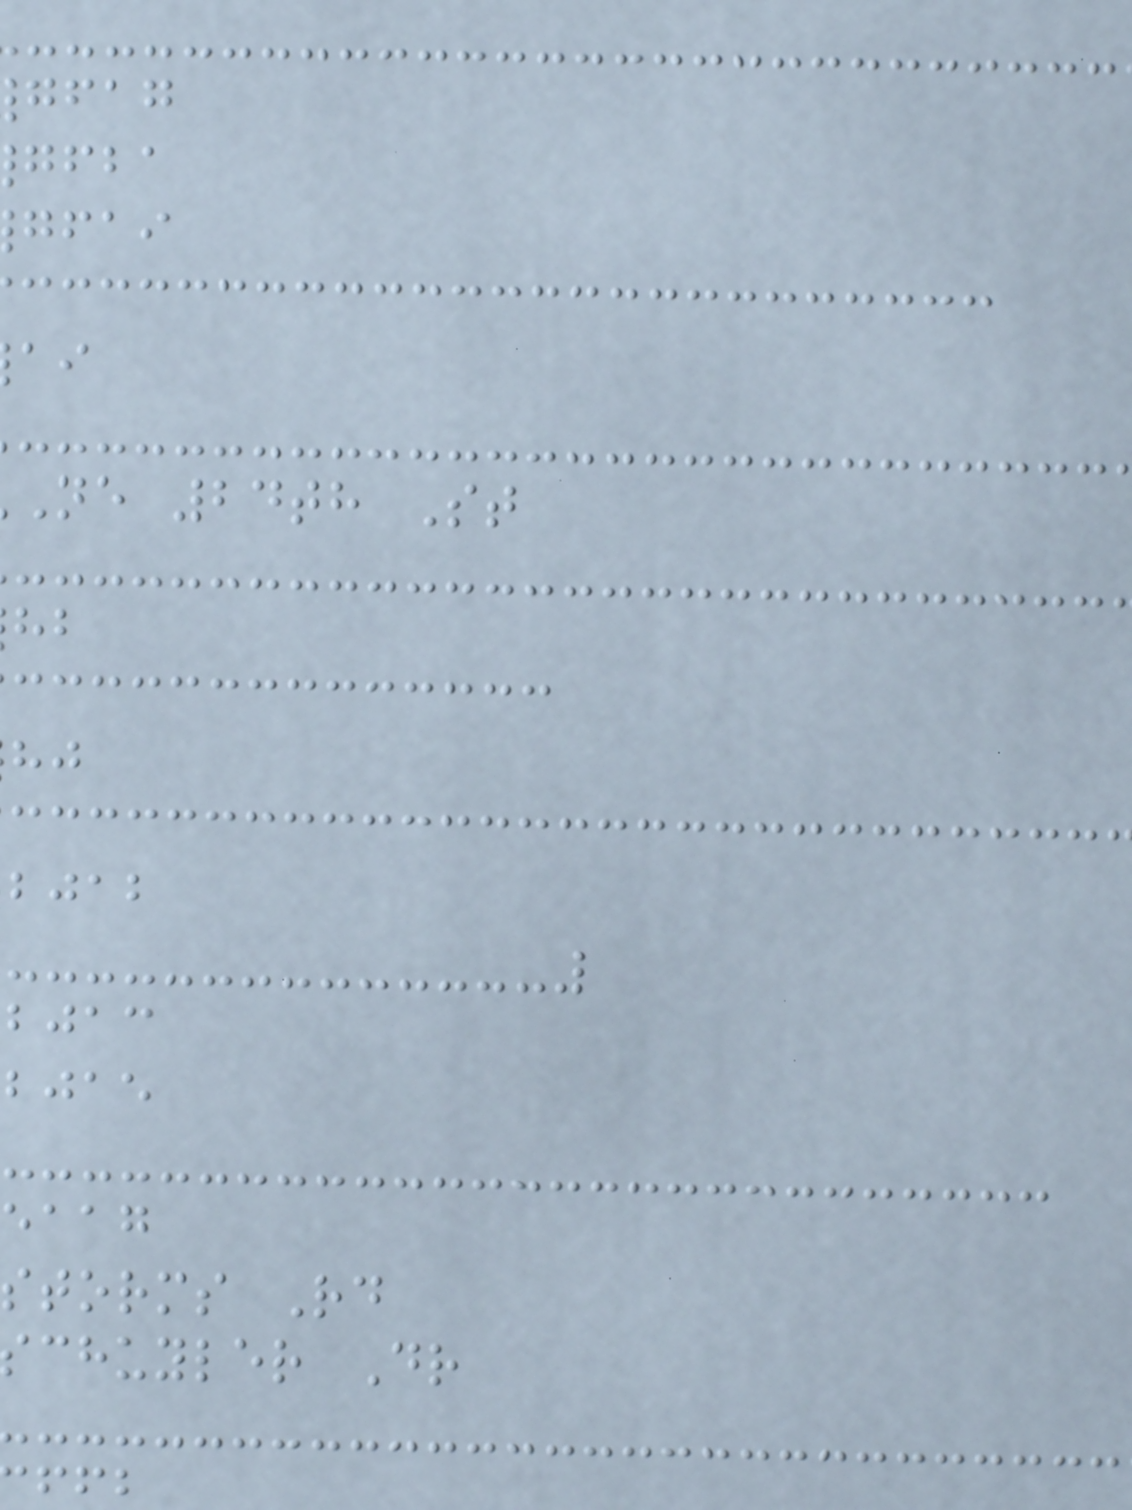gfag
gfba
gfai
ne 24th St
bjab
bjac
bjae
eaag
storms Rd
chuyler Dr
